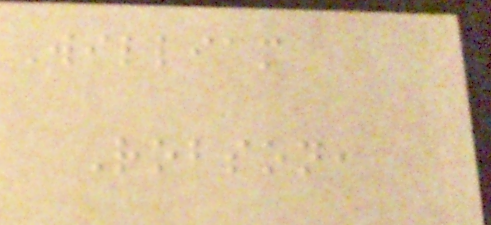William
Robson,
